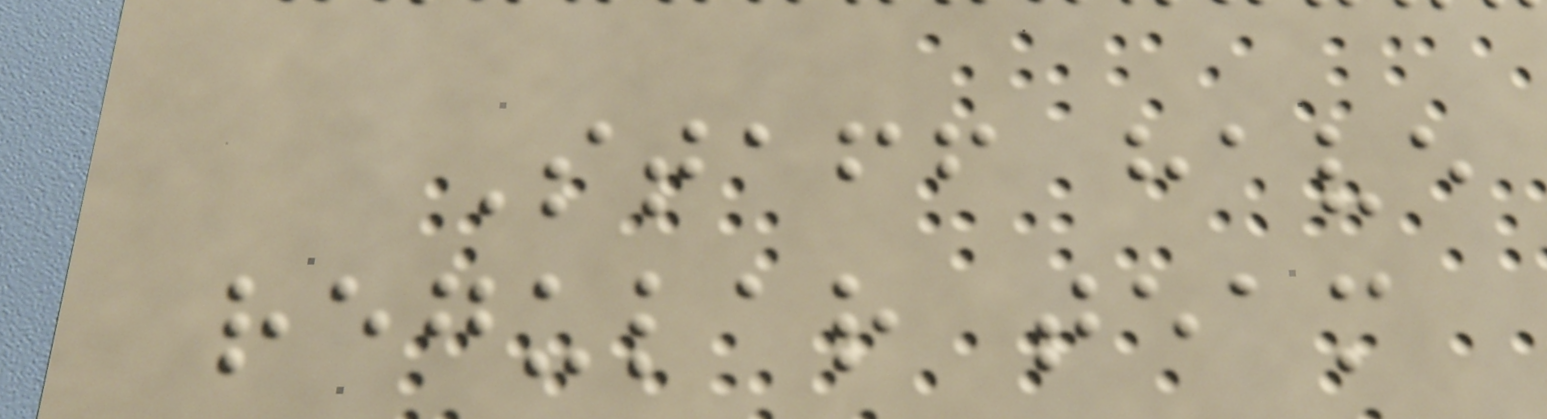Staff have
regular team
